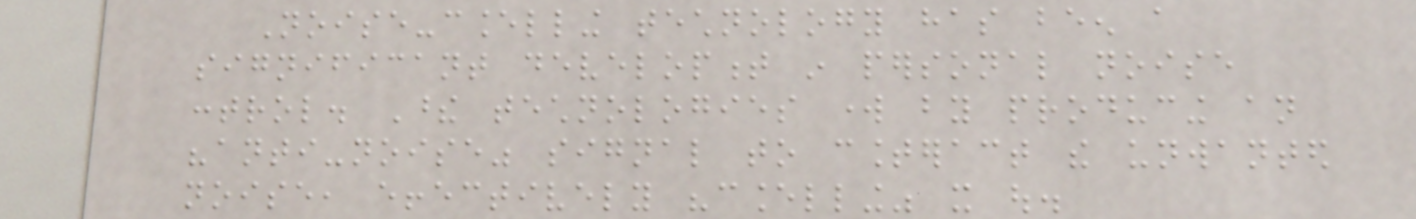Noise-cancelling technology has been a
significant development in personal noise
control. These technologies work by producing an
"anti-noise" signal to counteract the unwanted
noise, effectively "cancelling" it out.
